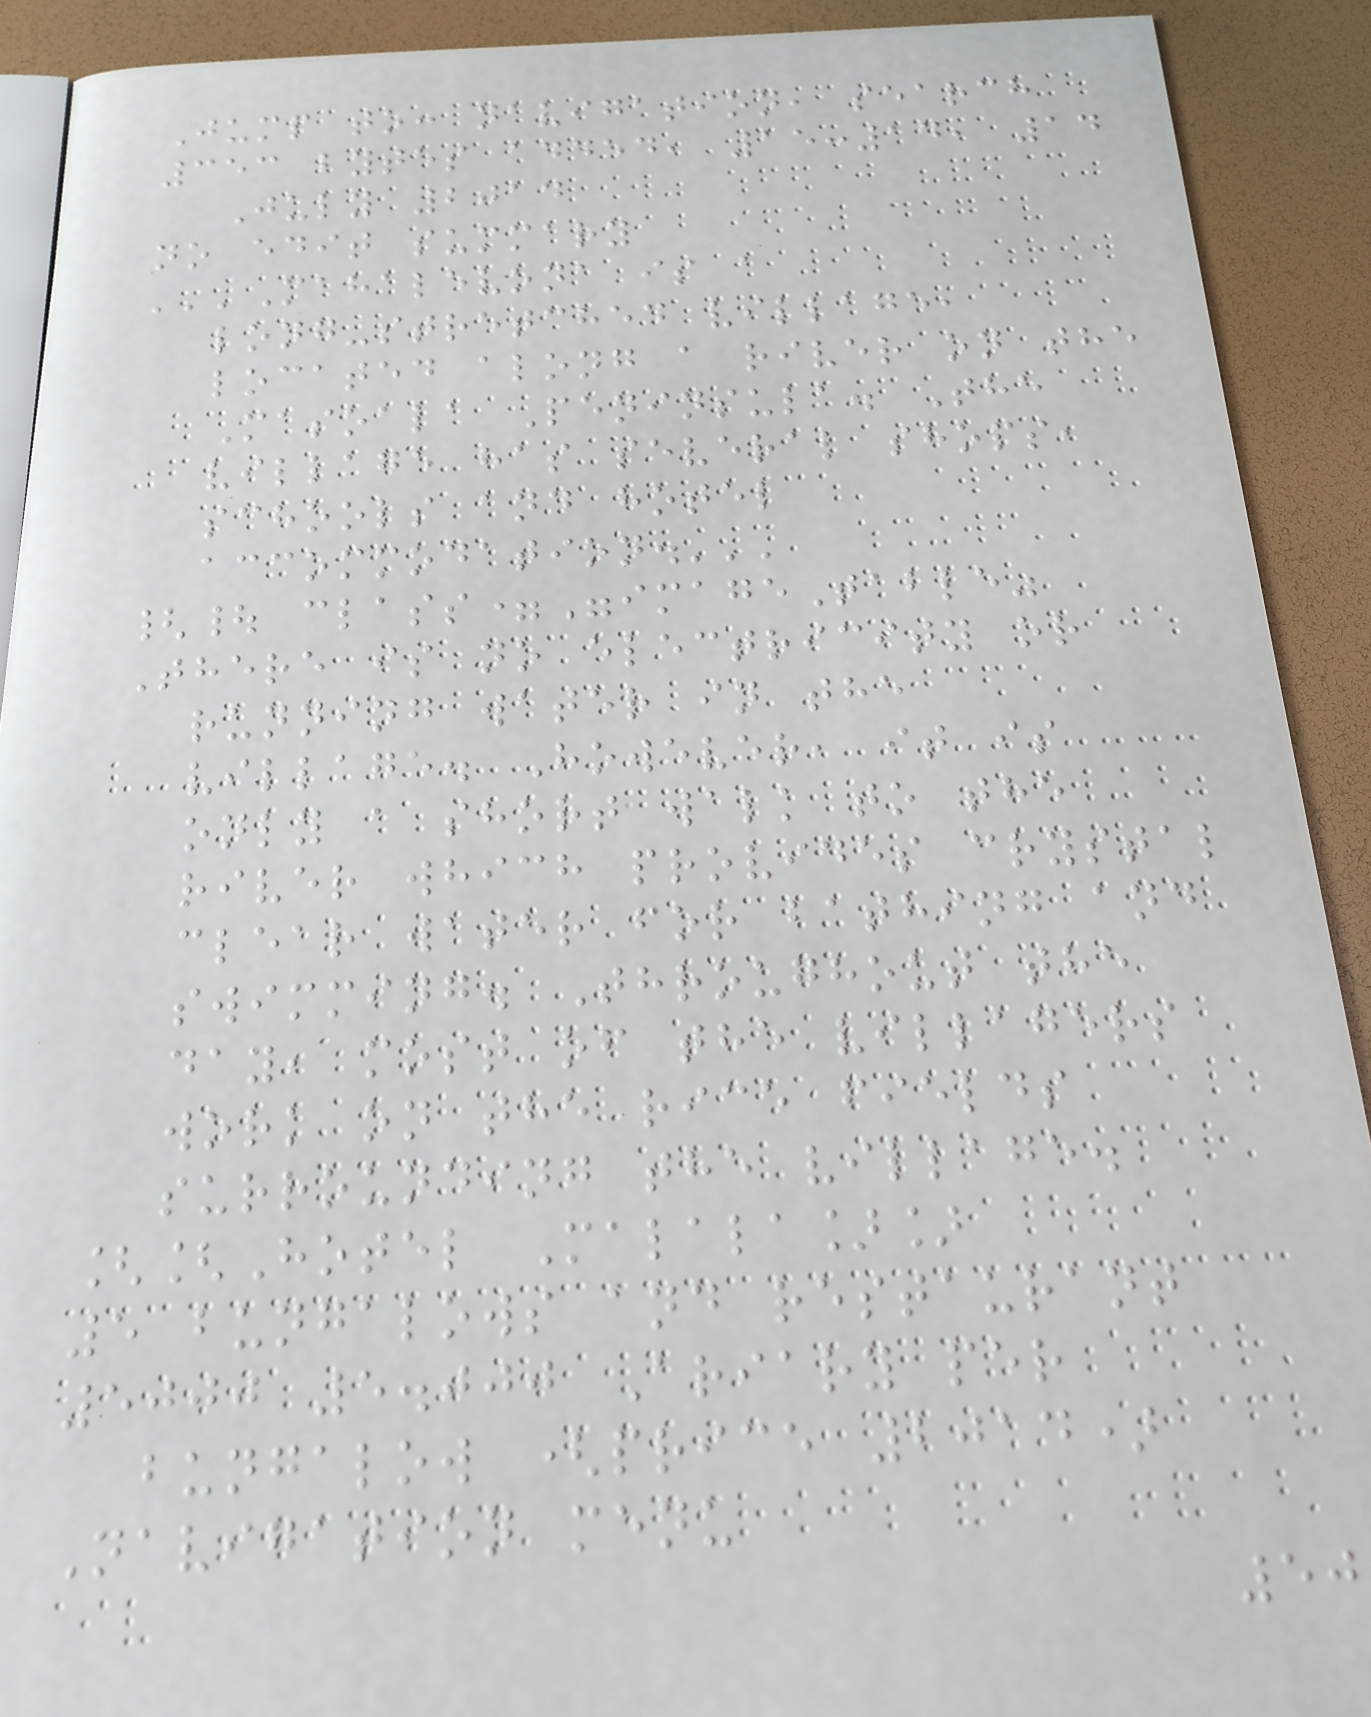Jump to: navigation, search
353 bytes added, 15:14, 14
July 2014
no edit summary
'''Mahalevona is a
long-stretched village,
located along a river on the
Masoala Peninsula. The
village has several shops,
schools and hotel
accommodation.'''
{| class="imageTable"
There is no electricity or
running water in the
village. However, it is
only a short walk to the
river which provides crystal
clear water for bathing and
swimming. Throughout the
day, most of the villagers
work on the rice fields
surrounding the village.
[[Hotel Malala]]
5 bungalows and restaurant
5000 5.000 Ariary per
bungalow (price 2014)
Navigation menu
50
